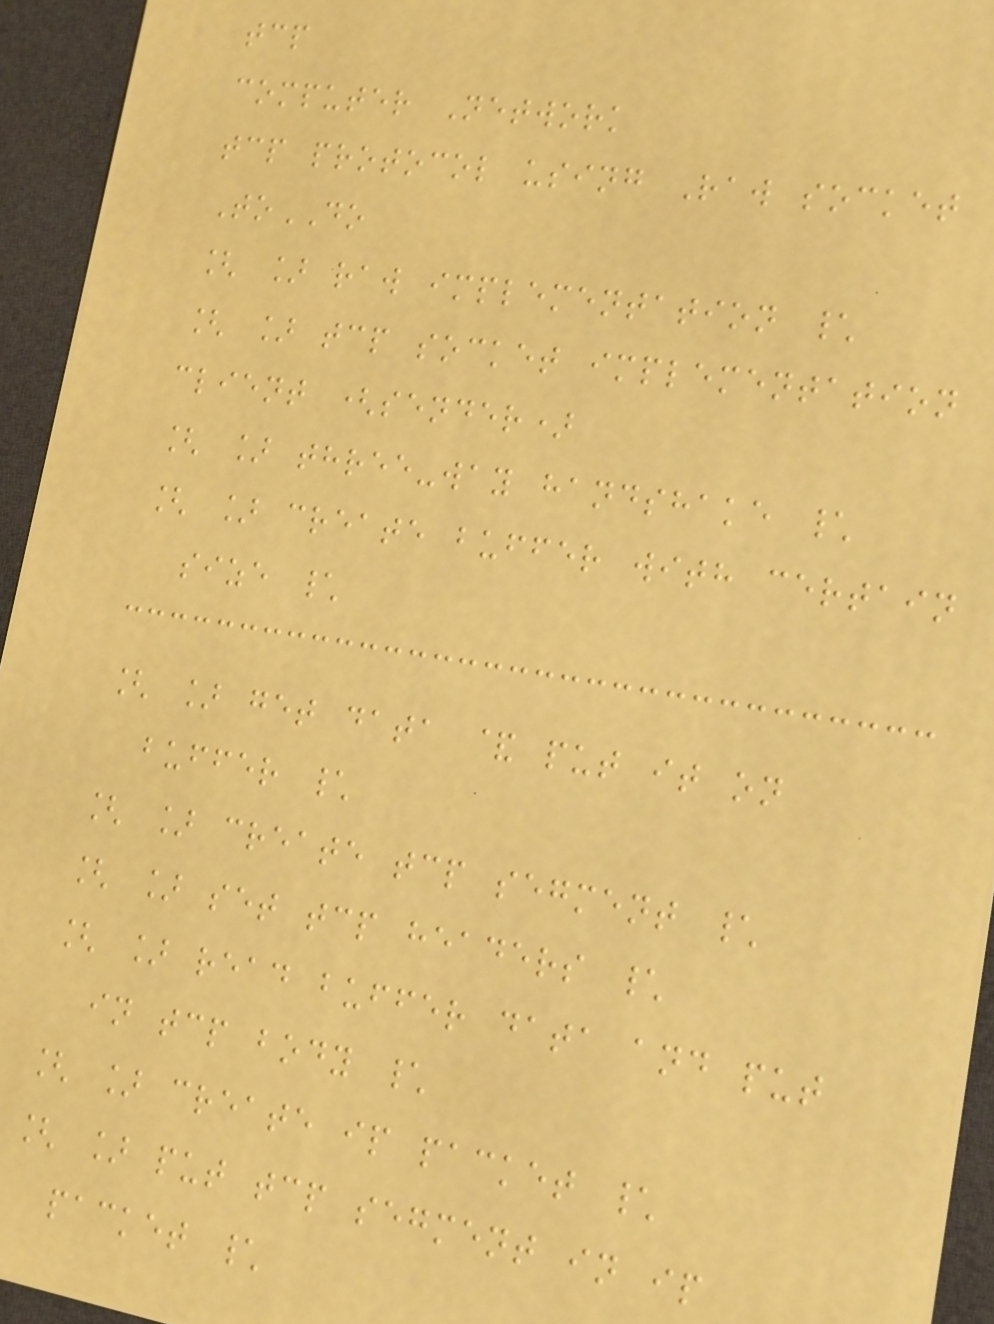tcp
computer Network
tcp protocol using Raw socket
ToDO
[ ] raw implementation \
[ ] tcp socket implementation
client (sender)
[ ] three-way handshake \
[ ] create buffer with certain
size \
[ ] get data & put it on
buffer \
[ ] create tcp segment \
[ ] set tcp headers \
[ ] read buffer data and put
in tcp body \
[ ] create ip packet \
[ ] put tcp segment in ip
packet \
